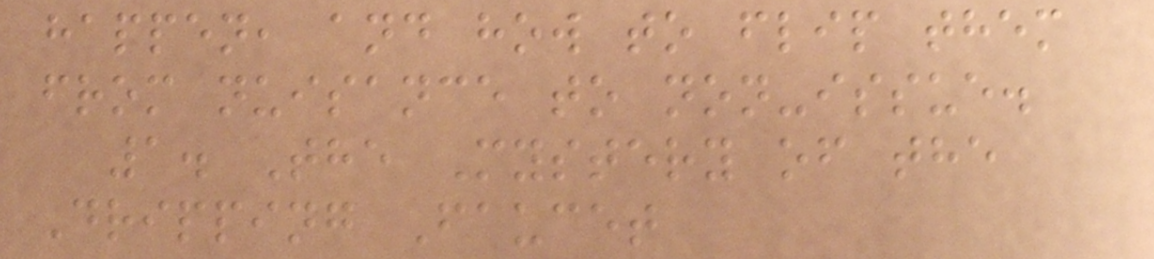happen, and how to flip them
from nuisance to non-issue.
1. The Mystery of the
Dripping Faucet
